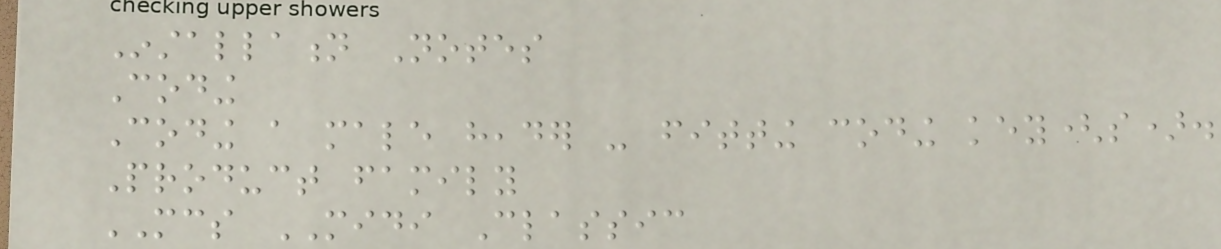Installation Notes
Coding
Coding a male header - fitting coding key(s).
Product family
MCS MIDI Classic
